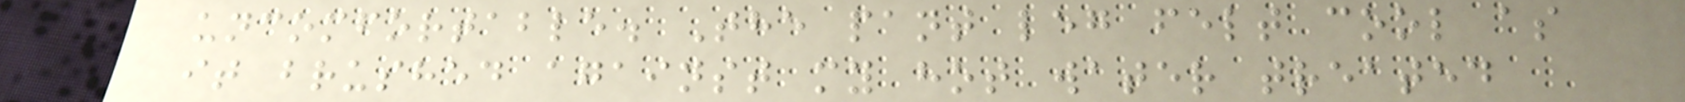uncomfortable. The pant leg felt cool as
it brushed against my hot water treated
